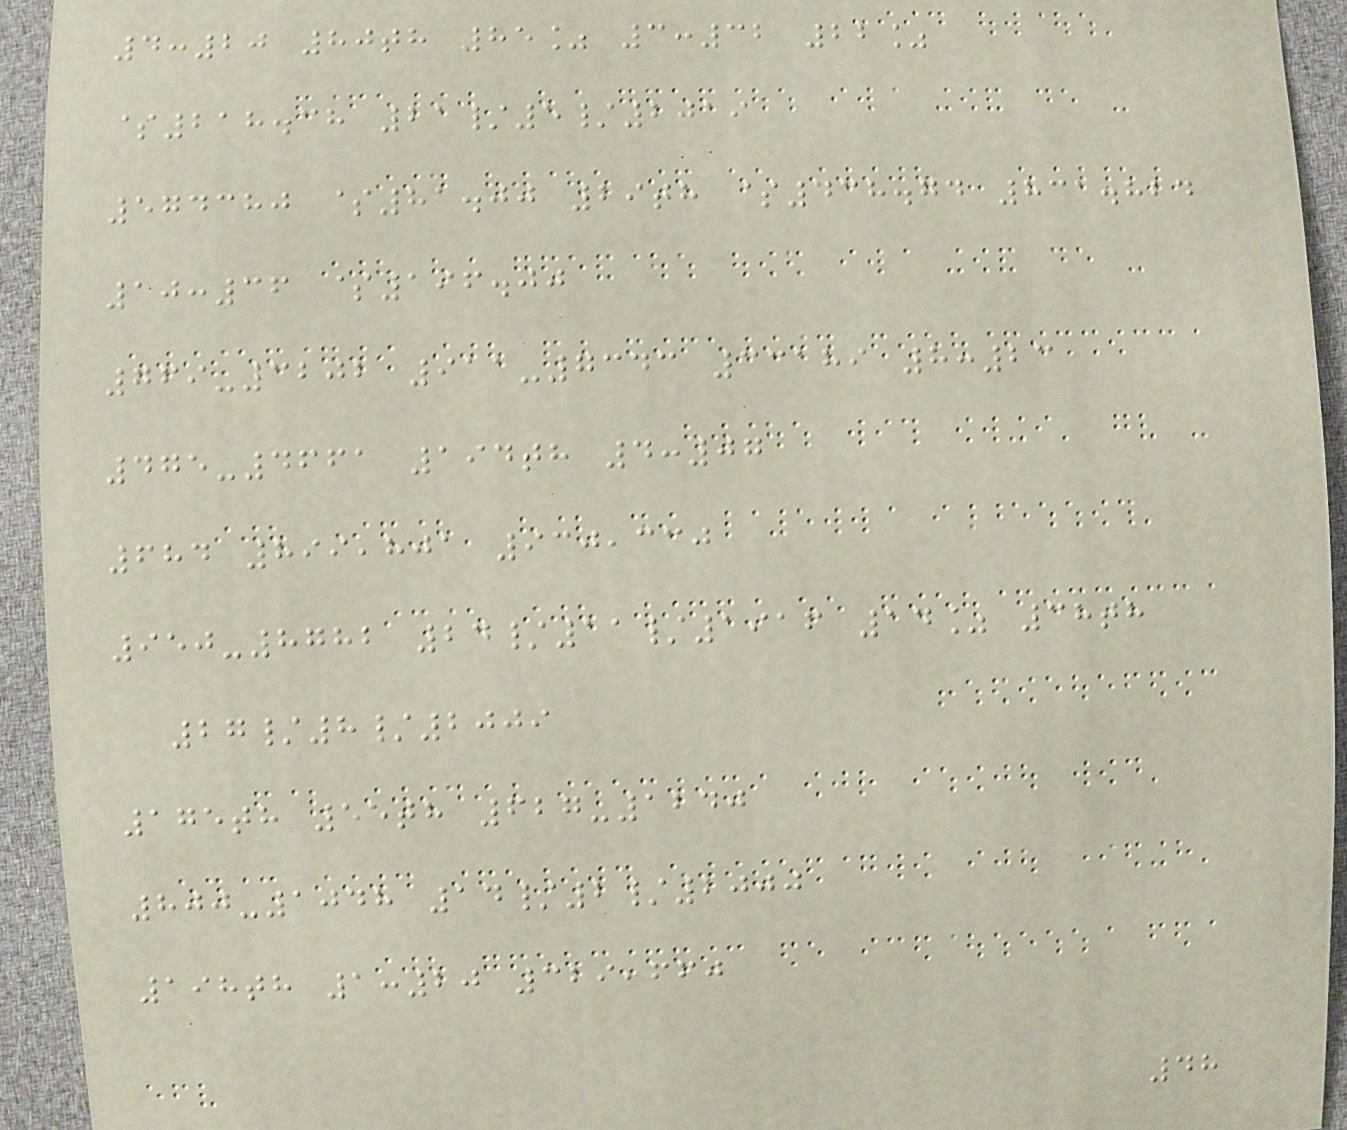4:20 80th 85% 3:32 22%
$218.38 21/5/2019
574380 $81.00 29th $438.74 831.824
10:36 $196.00
769-3202 911-7343 33189 8:23
475-4661 194th 4:07
684 899,801 930,330
950-8782 24/11/1916 14% 38th
27/8/2009
175th 55th 627-1240
800-1048 14/2/2000
198th 1:20 329,660
48
